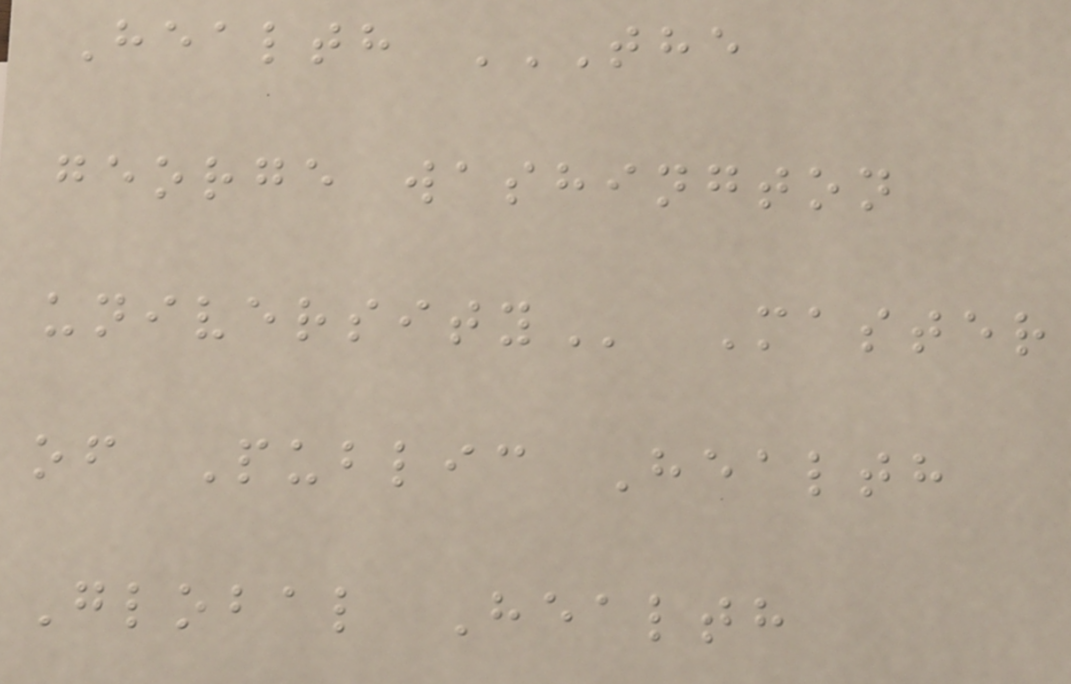Health THE
GEORGE WASHINGTON
UNIVERSITY Master
of Public Health
Global Health
